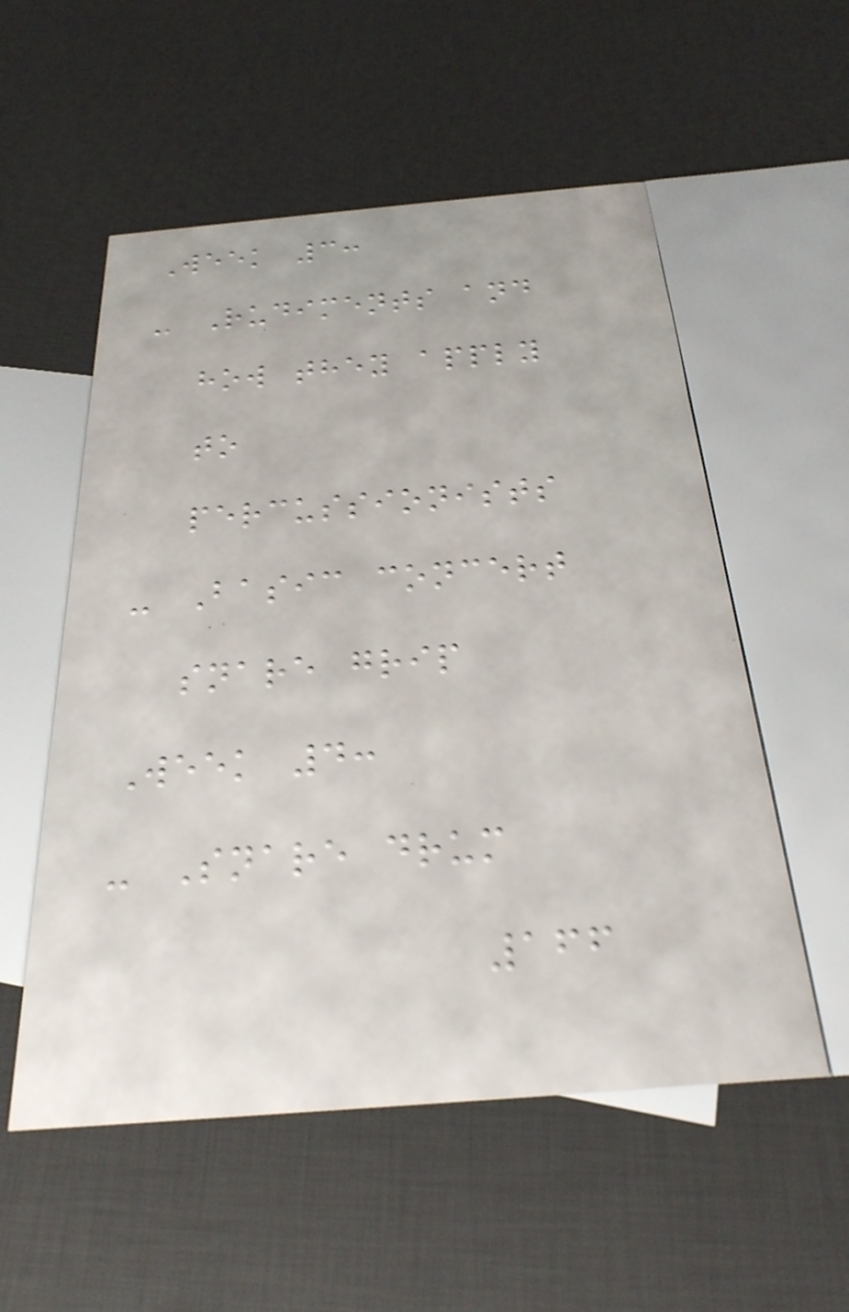Week 3:
- Rudiments and
how they apply
to
percussionists
- Basic concert
snare grip
Week 4:
- Snare drum
166
